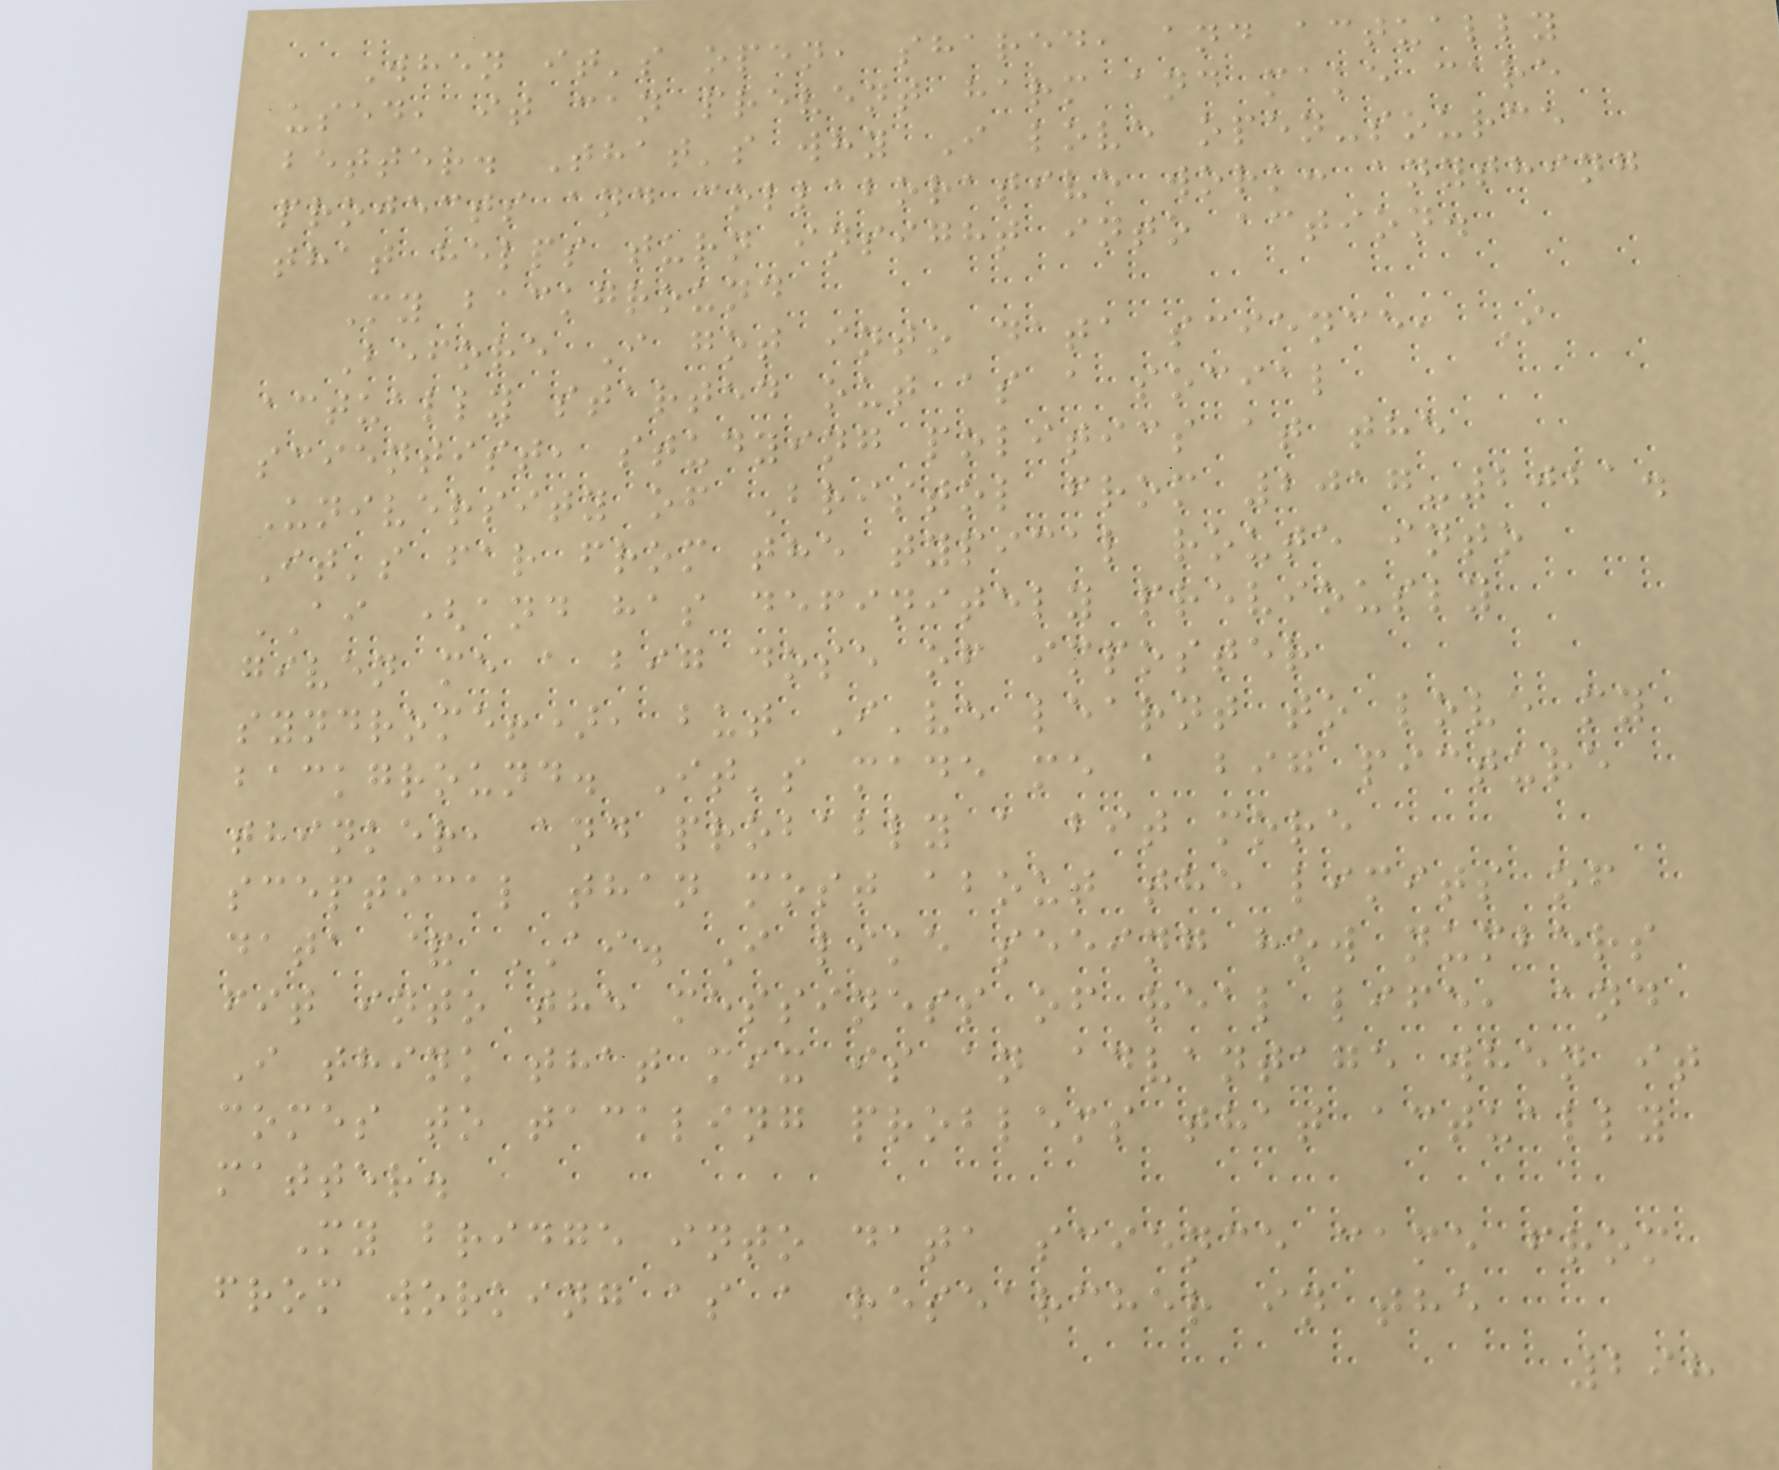When it's open, shared, and actually
used, it can prevent harm and make care
better. That's why I love open-source
projects and collaborative work: anything
that helps turn insight into action.
My background
Before I got into data science, I
actually started out as a social
scientist, studying politics at the
University of Bristol from 2017-2021.
It's far from the typical route into
AI (and has definitely previously
given me a big dose of imposter
syndrome!), but I've learnt to love my
background. It's made me a big picture
thinker, and probably a bit more
sceptical than most about the limits of
data & AI. I like seeing how numbers
fit into the messiness of real life, and
I think that mix is an advantage when it
comes to tackling problems that actually
matter.
My bridge into data science came from
from working as a researcher in the
298
